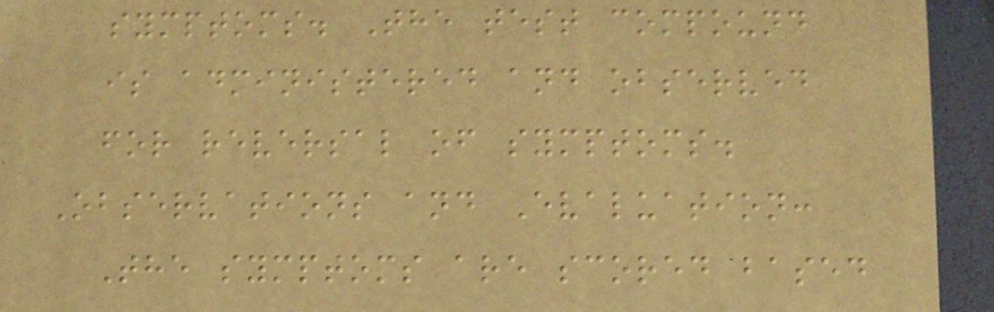symptoms. The test compound
is administered and observed
for reversal of symptoms.
Observations and Evaluation:
The symptoms are scored based
